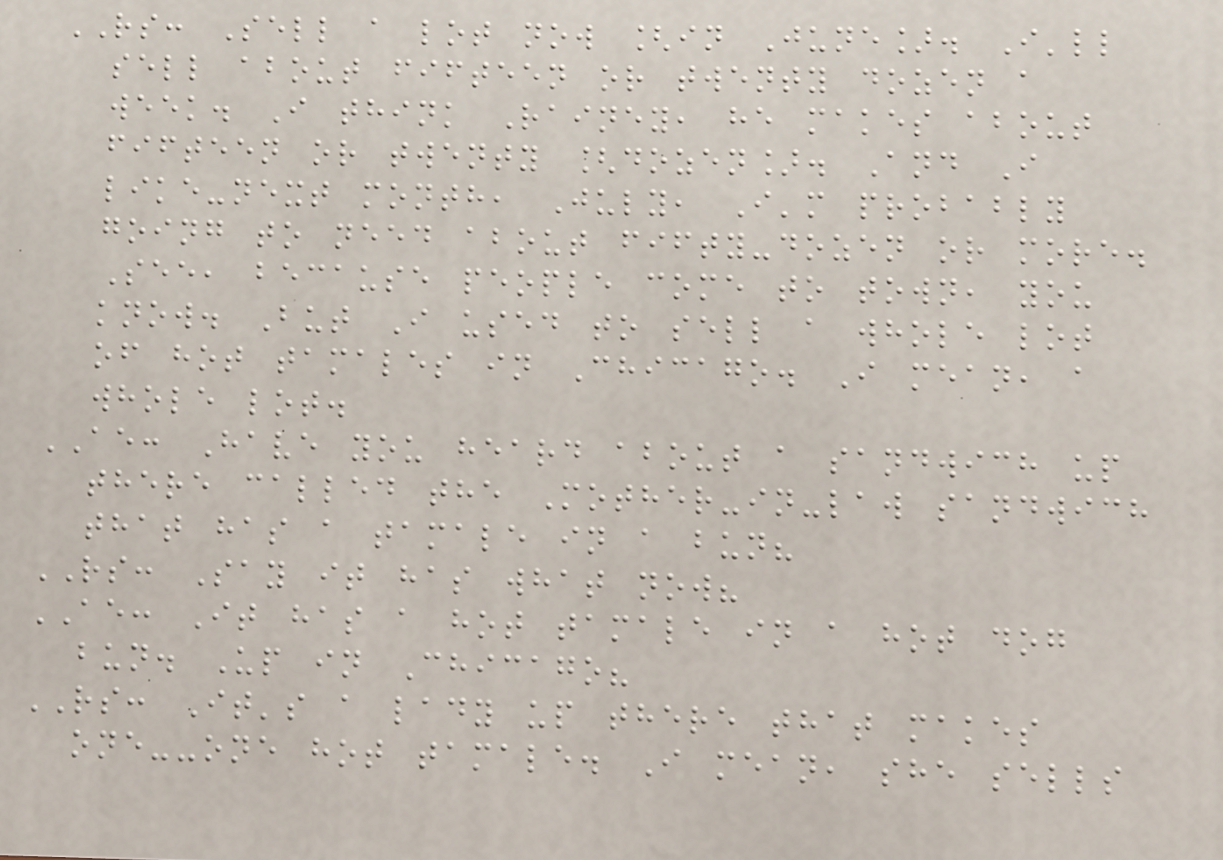RS: Sell a lot now [in June]. I'll
sell about fifteen or twenty dozen a
week. I think Rainey, he makes about
fifteen or twenty [dozen]. And I
like-next month, July, I'm probably
going to need about fifty-dozen or more.
See, because people come to town, you
know. But I used to sell a whole lot
of hot tamales in Chicago. I mean, a
whole lot.
AE: Have you heard about a sandwich up
there called the Mother-in-law sandwich
that has a tamale in a bun?
RS: Say it has what now?
AE: It has a hot tamale in a hot dog
bun. Up in Chicago?
RS: It's a lady up there that makes
one--one hot tamale. I mean, she sells
